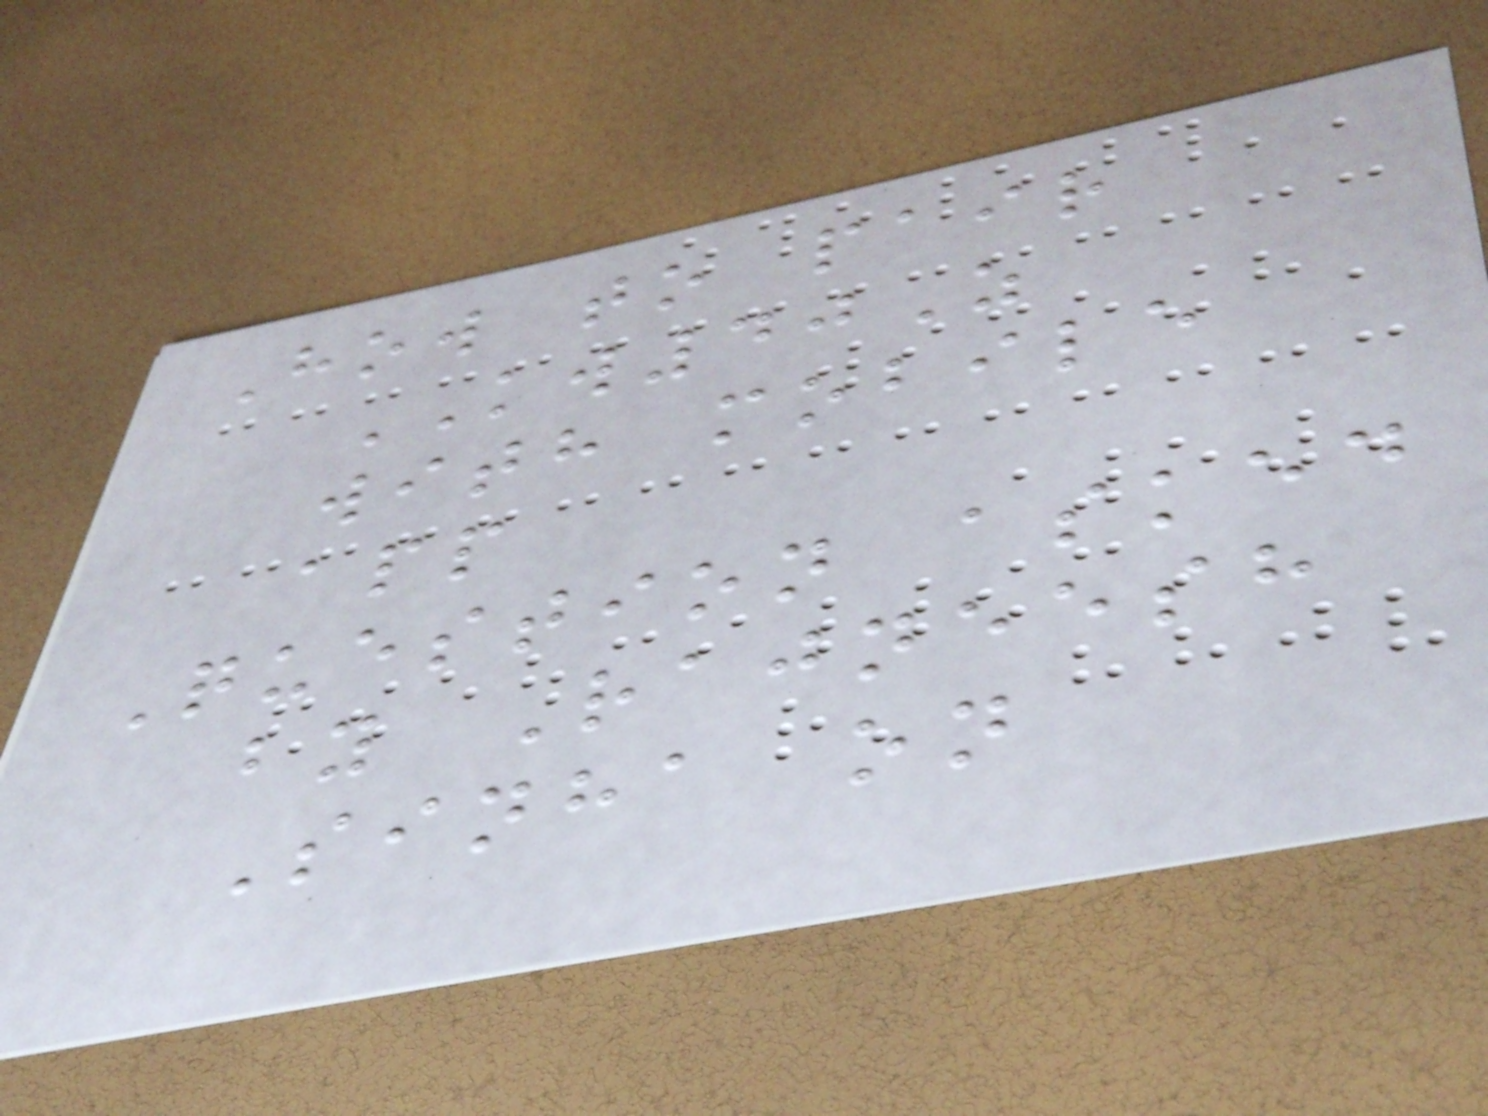How to pair
KW40Z
with mobile
app
Question asked
by Rajneesh
Sinha on
